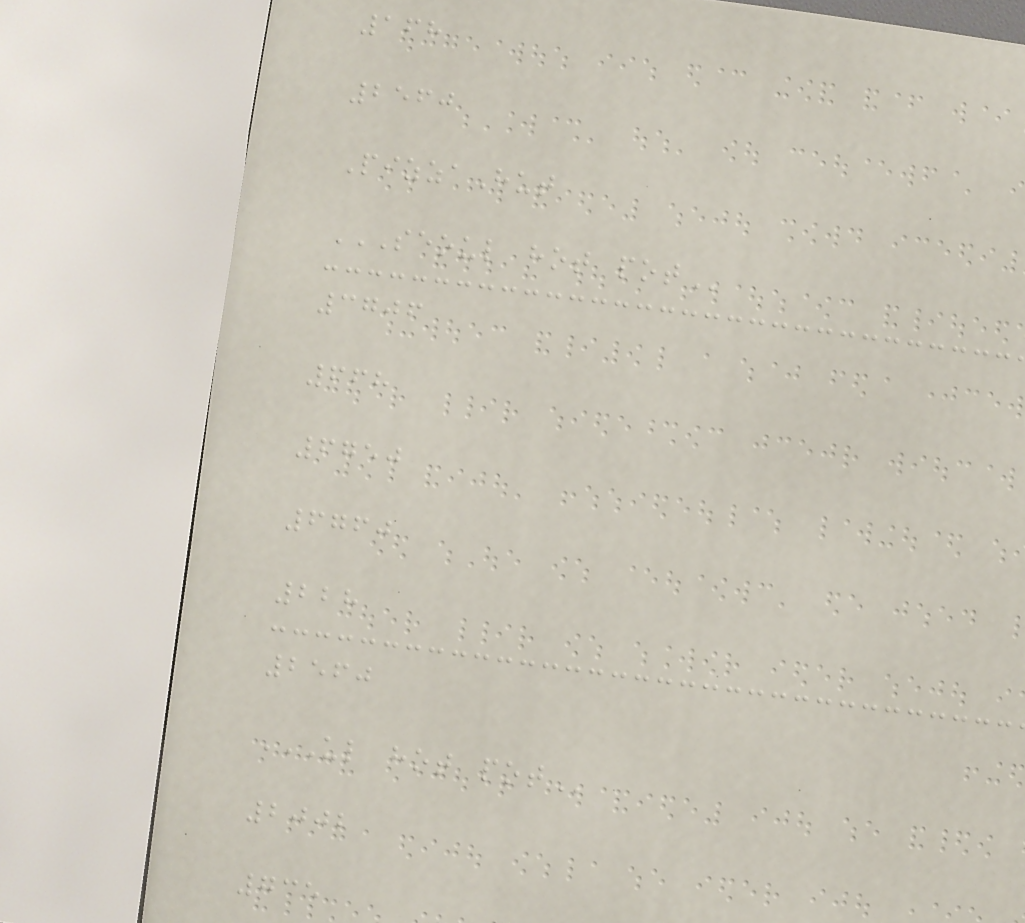168
2560
PizzaHut
SEOUL HOT POT
3706
668
6750
6760
228
2560
UL HOT POT
2002
735
